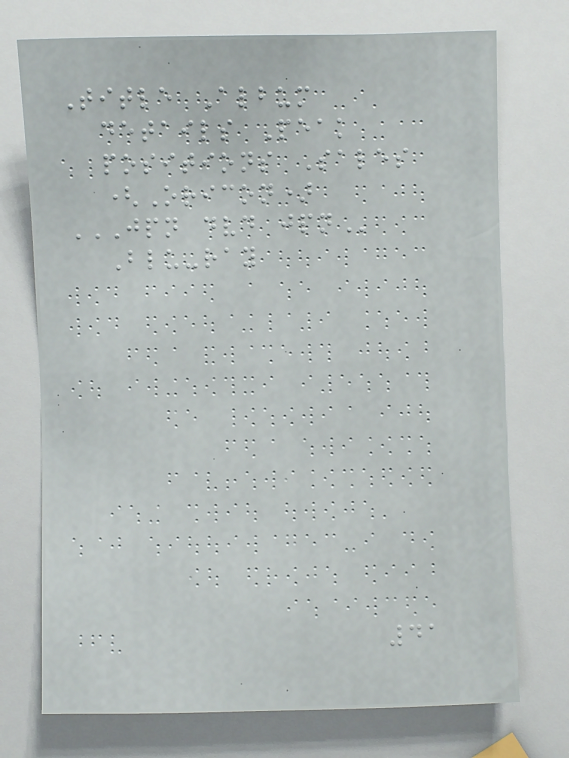Title Album
details Peak
positions Sales
(Oricon)
JPN DVD JPN
Blu-ray
41
